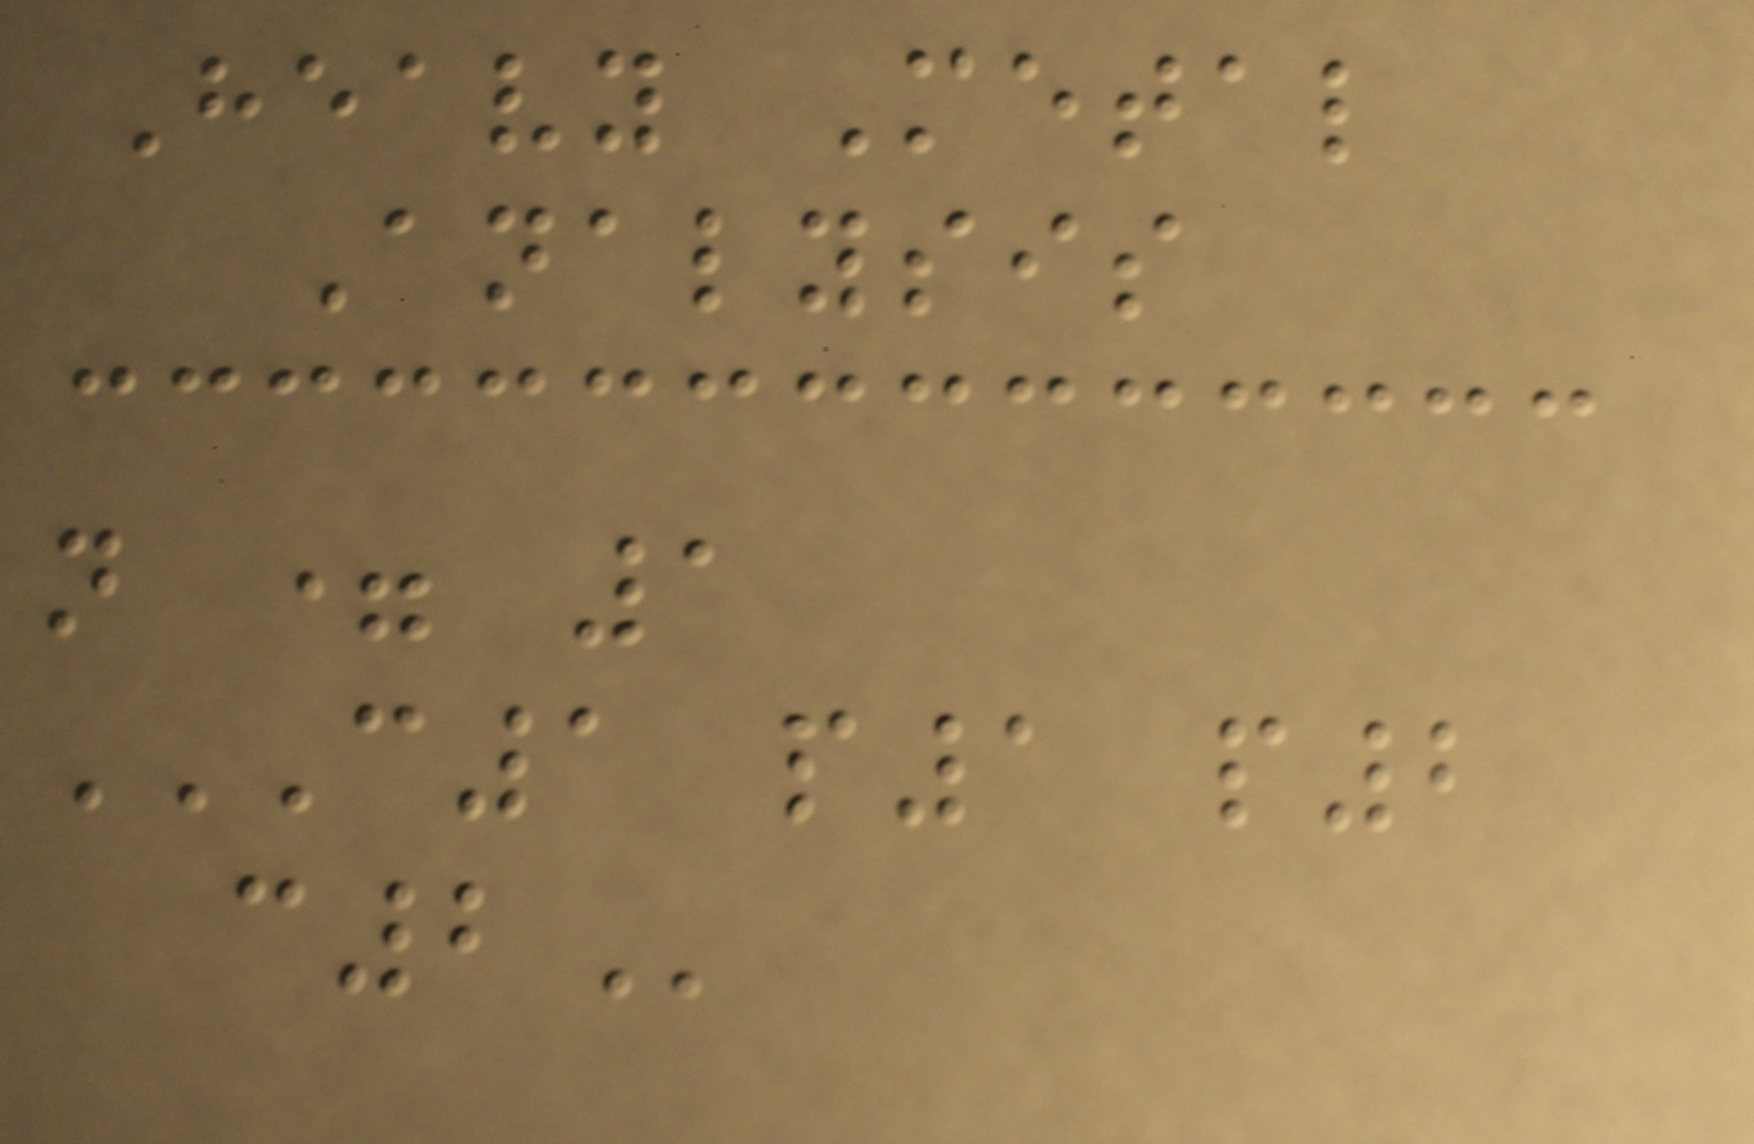Heavy Metal
Analysis
n = 1
C1 P1 P2
C2
